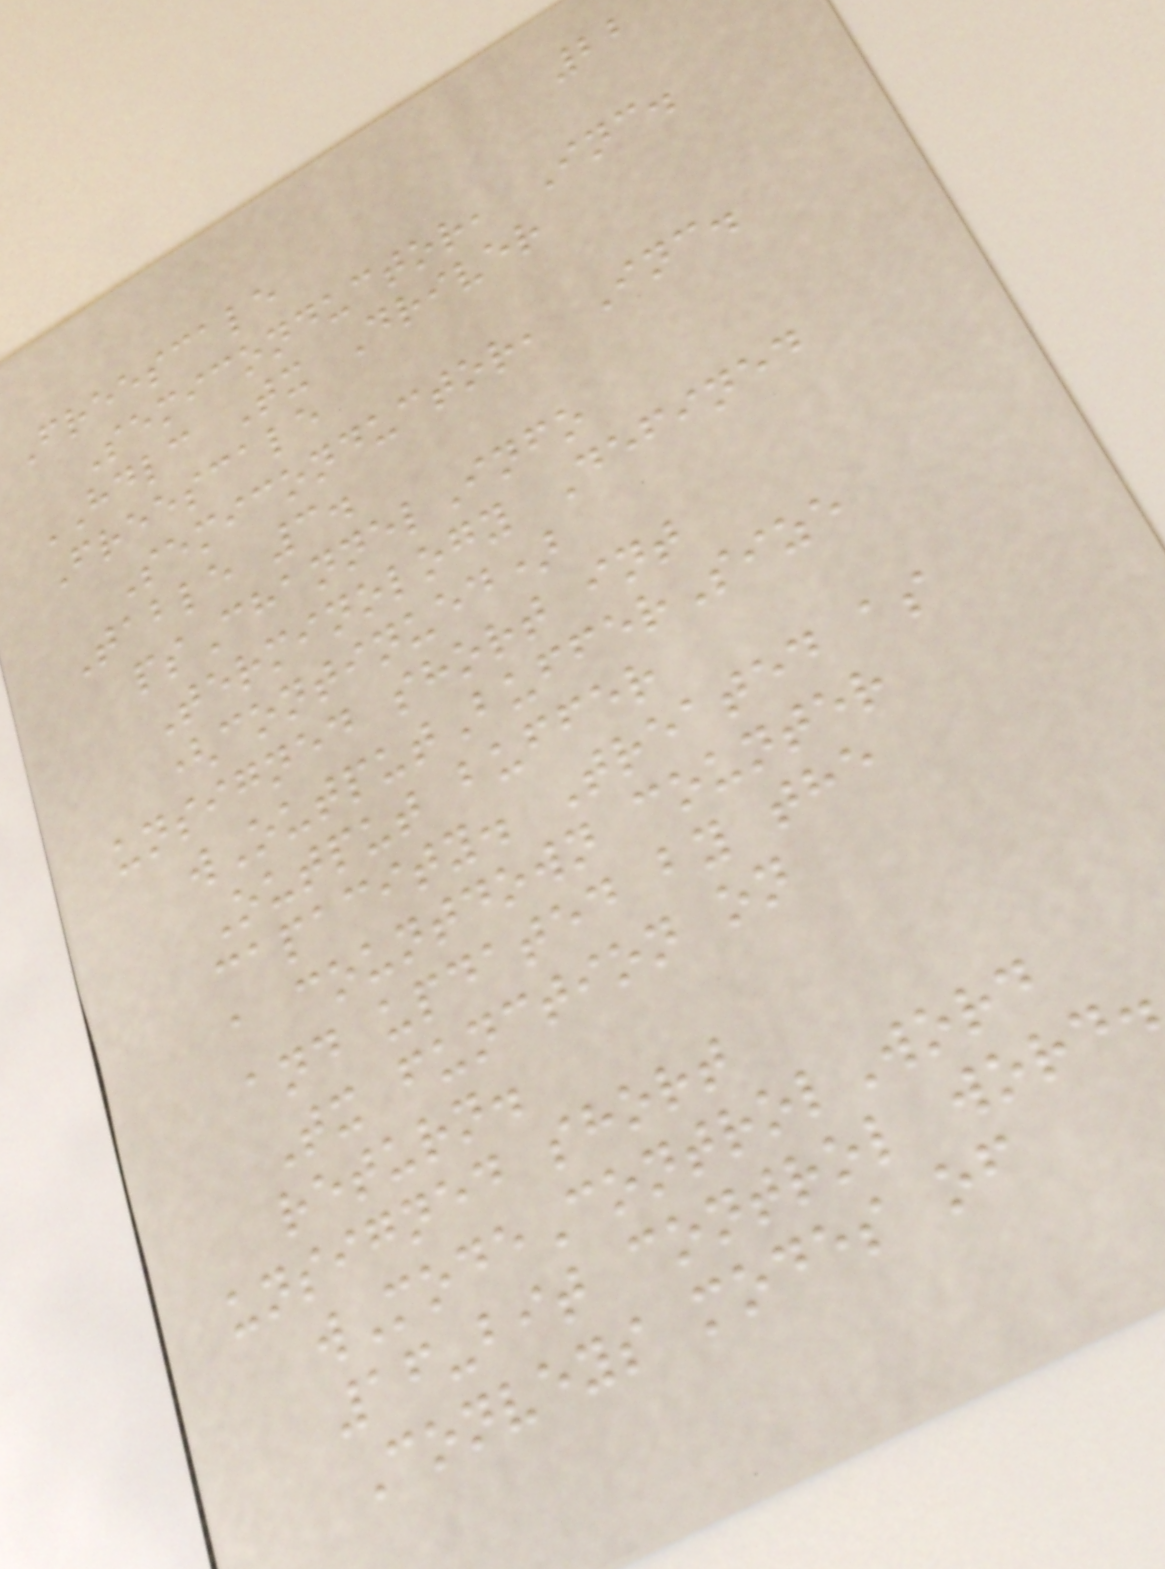22
Freescale
Semiconductor, Inc.
HDLC Tx Driver
Freescale
Semiconductor, Inc.
Table 3.
psChannelInfo
Terminology Defined
(continued)
unsigned short int
wOutputBufferSize
Output buffer
capacity. Treated as
a countdown counter
and updated by the
Tx function on
return.
unsigned short
wModeControlWord
16-bit control word.
Conveys modes of
